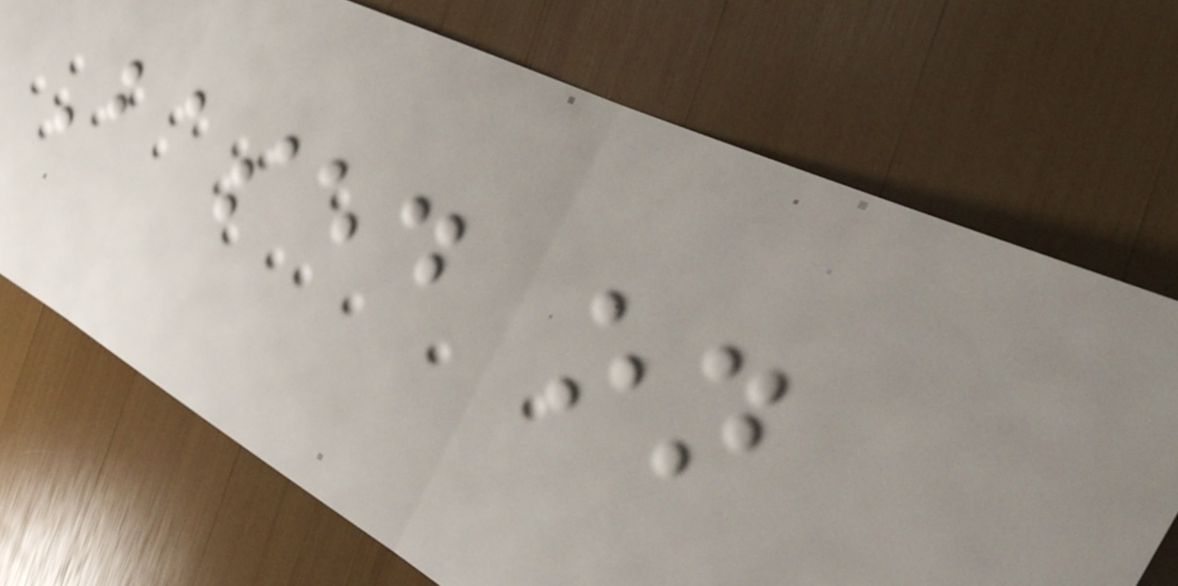Based on
